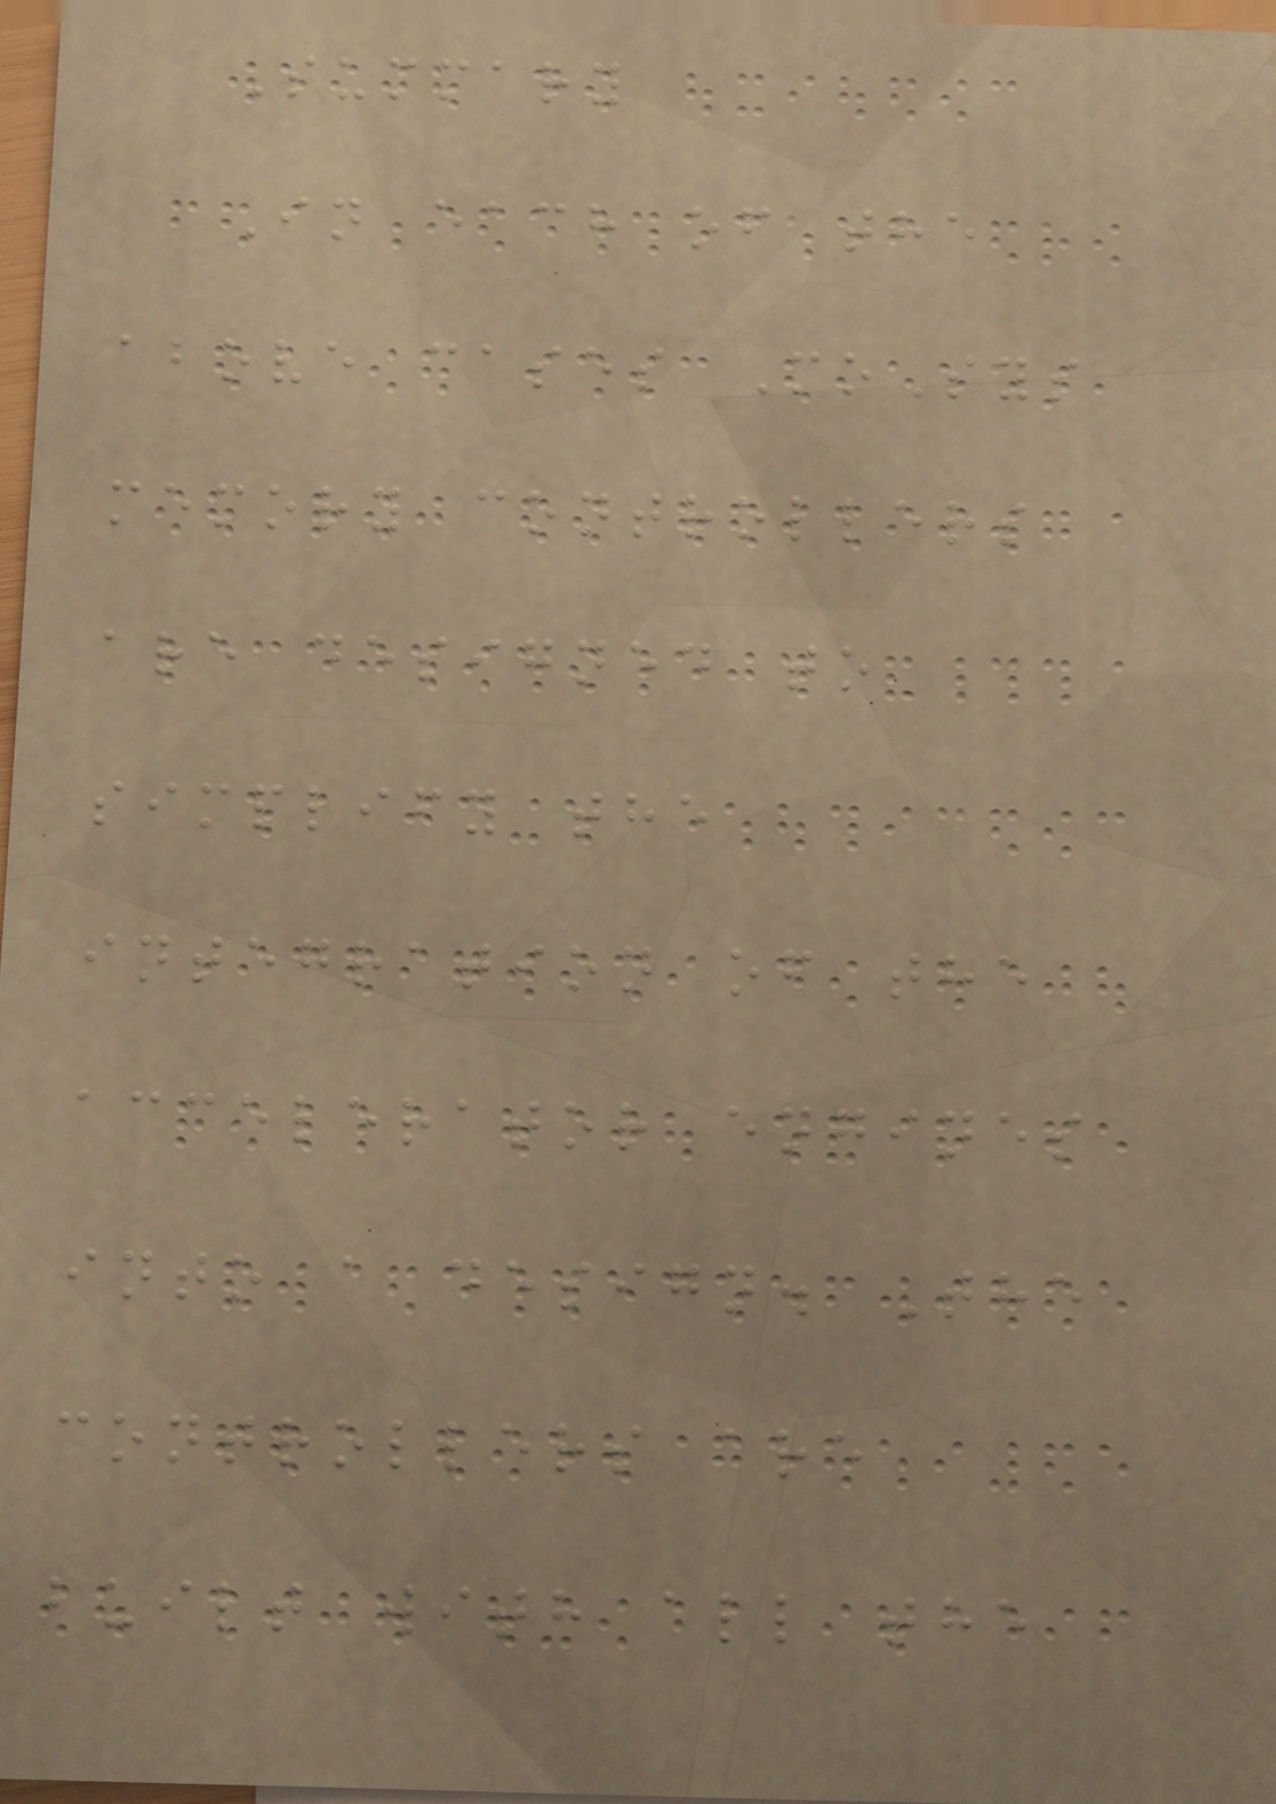Summary
In each of the
above cases MoSys
memory controllers
are designed to
simplify the
integration of the
accelerator engines
into a design. The
controllers are
built with all the
